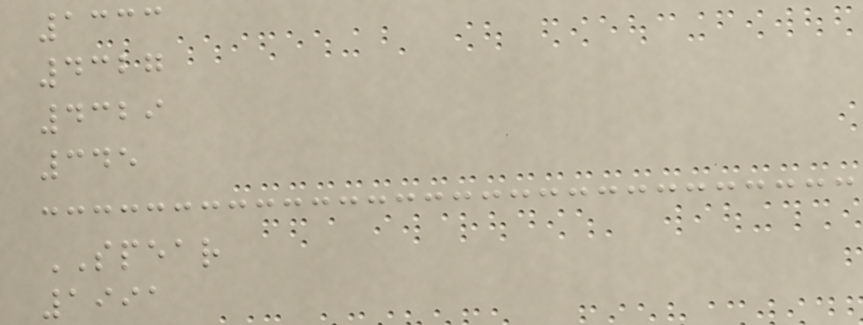1333
4327
4329
345
SPEAR
1991
